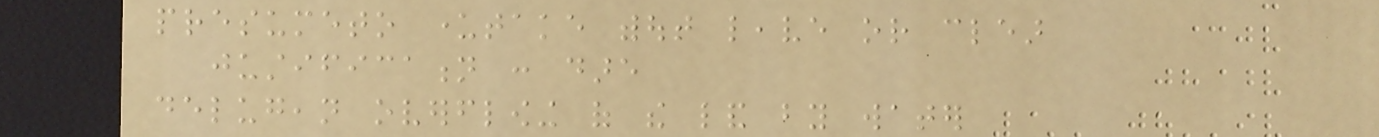presumeto undertake without leave or clear
justification : dare
delugean overflowing of the land by water
